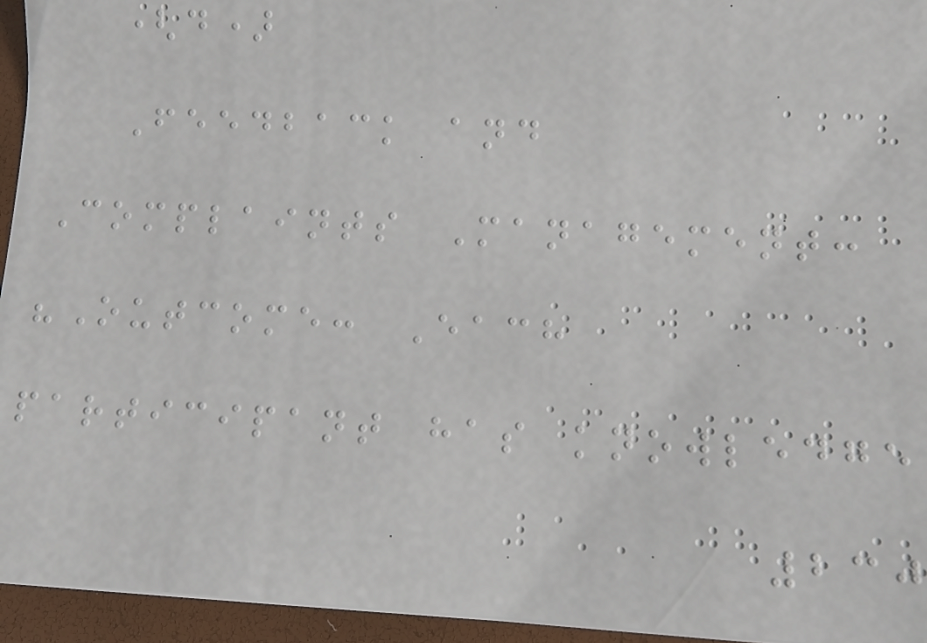(d)
Feedback and
Complaints Management:
"Outcome: Each
participant has knowledge
230
